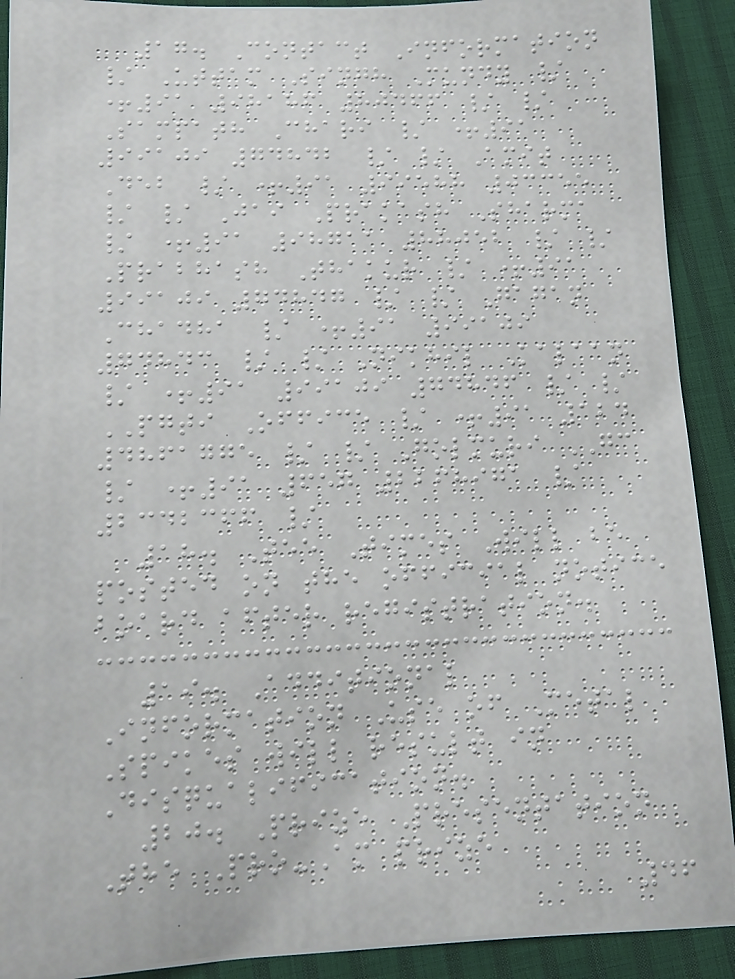17. Contact Information
/ Uttam Singh Mundy /
+91 98186 80466 / /
Sampath Chari / +91
99109 74842 / / Amit
Deb / +91 99588 03355
/ / Jai Prakash Sharma
/ +91 98711 88052 / /
Prabhash Thakur / +91
99109 74847 / / Gagan
Chadha / +91 99109
74843 / / Nikhil Kalaan
/ +91 99109 74846 / /
PGTI Office / +91 124
4861775 / / Golmuri GC
/ +91 657 2268971 /
2342366 /
18. Tee Times Will be
posted on the official notice
board after registration.
19. Additional
Information Use of Metal
Spikes will result in
Disqualification.
20. Prize Presentation
The Pro-Am prize
46
